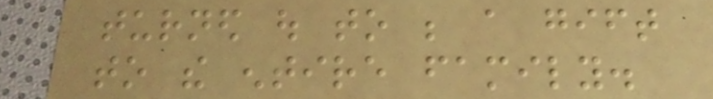turned out to be a gift
to the entire family.
